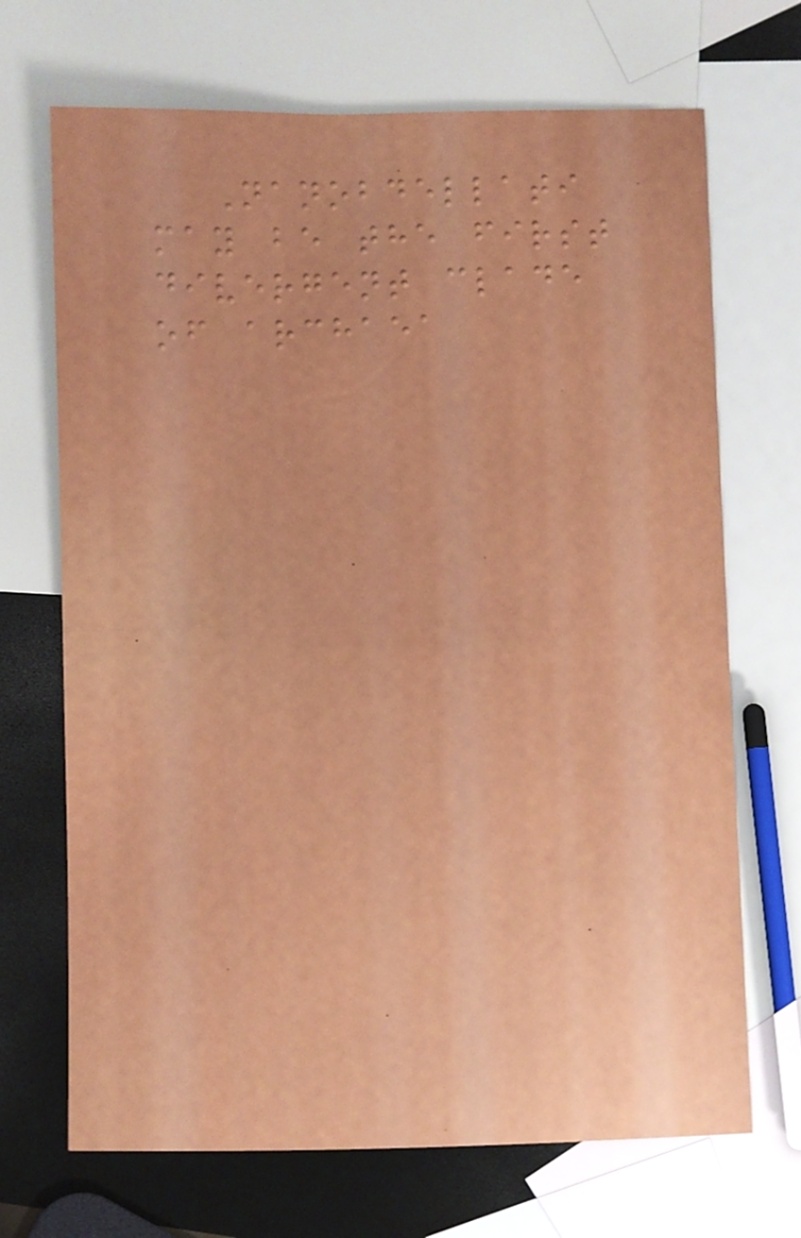Nanobdellati
may be the first
divergent clade
of archaea
